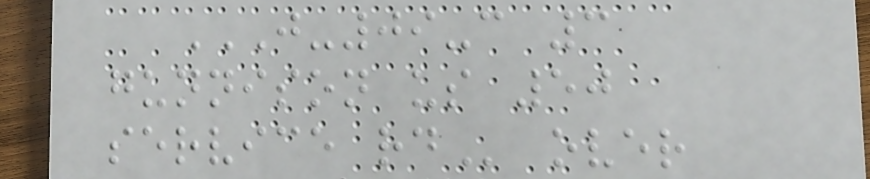J-09-C 3
GUNNISON US 50
SERVICE RD over
